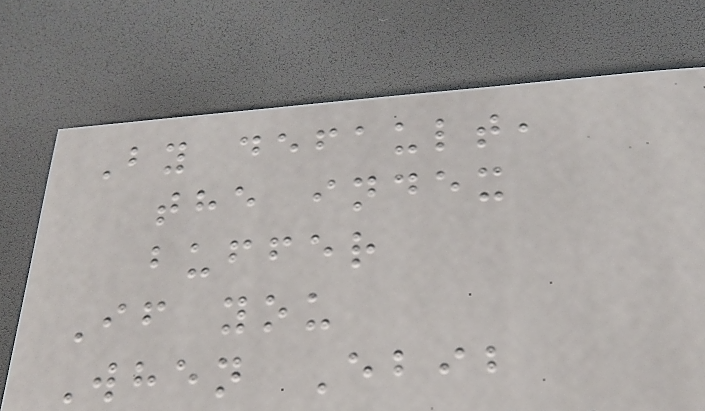By default,
the index
buffer
If you
When Ebib
